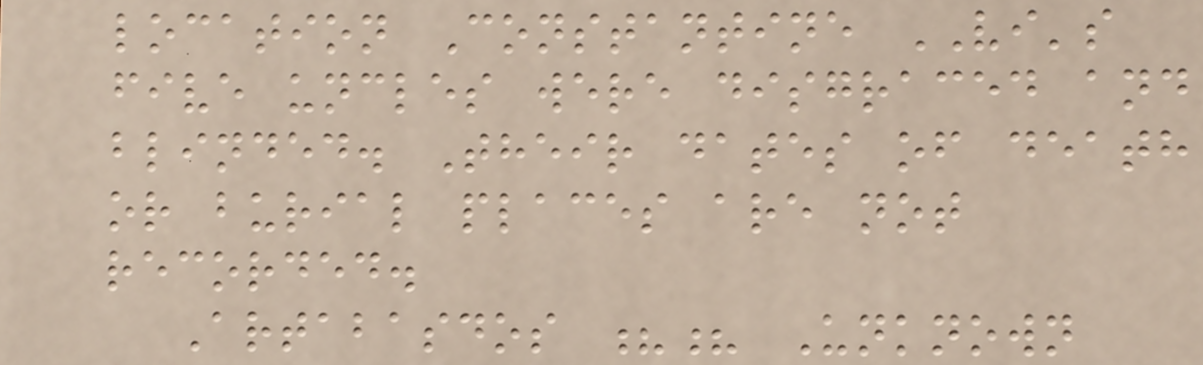location Constantine VI's
five uncles were disgraced and
blinded. Their dates of death
or burial places are not
recorded.
Artabasdos ?? Unknown
